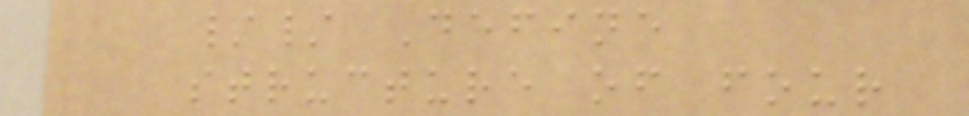// Define
structure of four
